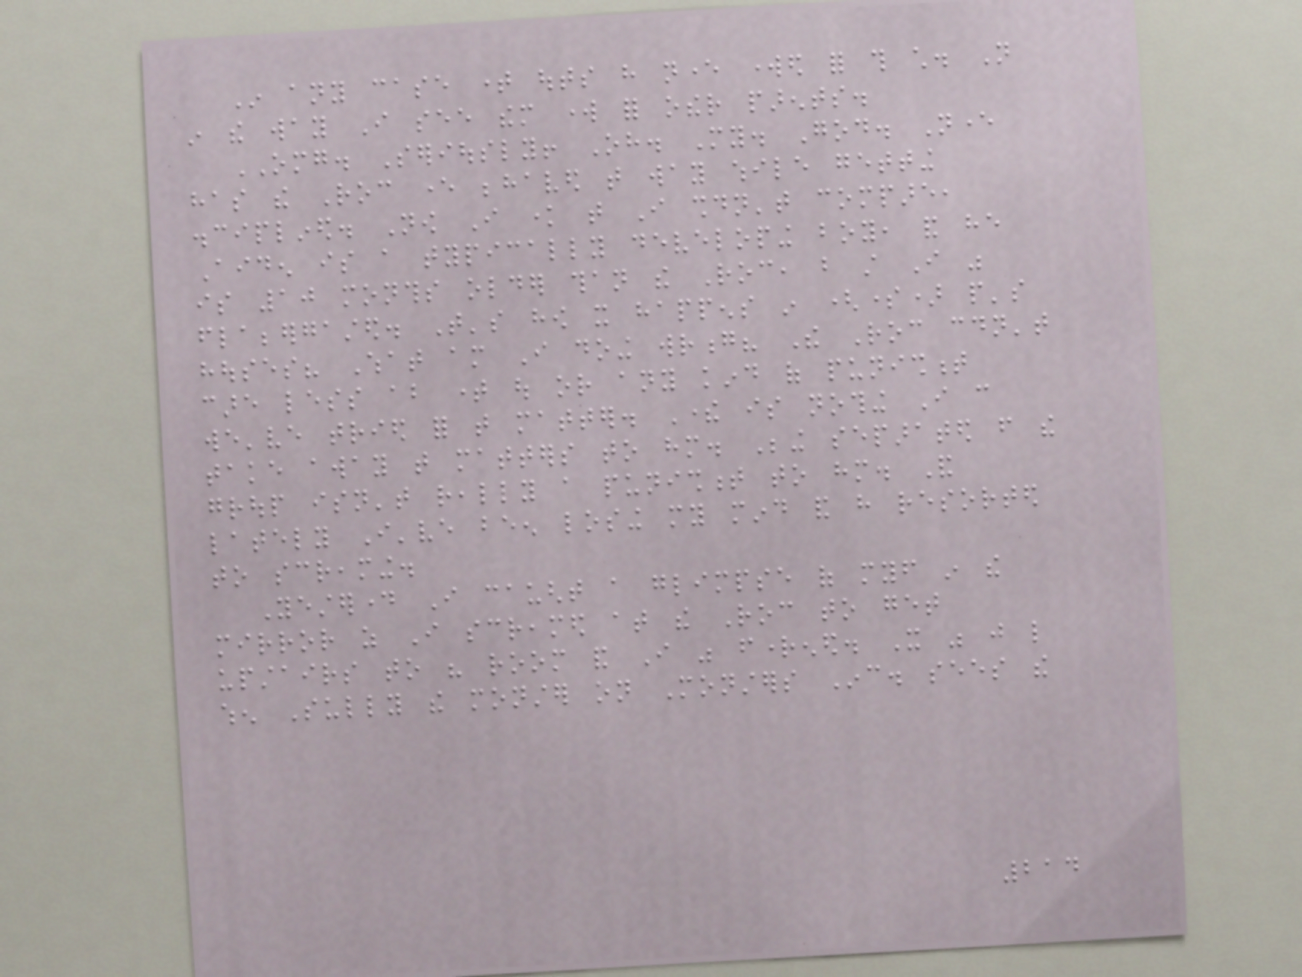In any case time outs have never worked for this child. Not
in the way I see them work for other parents.
OMG. Seriously! Oh. My. God. Never
has the Roc ever behaved that way while getting
disciplined. Now I know that I shouldn't compare,
Aiden is a typically developing boy, and he
is 10 months older than the Roc, but still I was
flabbergasted. That's how it happens in (some) people's
houses? What am I doing wrong? The Roc couldn't
care less about time out or any kind of punishment
we've tried for that matter. There is nothing I can
take away that matters to him. Being separated from the
group isn't really a punishment to him. And
lately I've been losing my mind and have resorted
to screaming.
Yesterday I caught a glimpse of myself in the
mirror as I screamed at the Roc to get
upstairs to his room and I was frightened. It was just like
when Sully the monster on Monsters Inc. sees the
214
